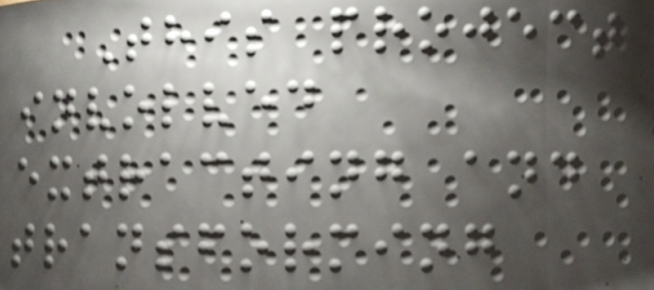This project
involved
extracting and
transforming
